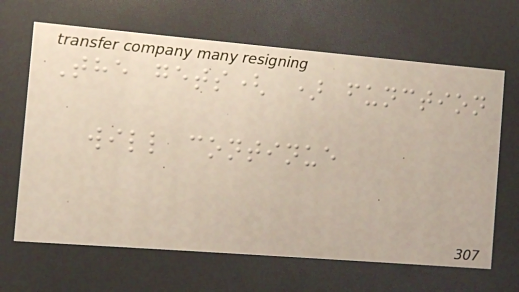The gets( ) function
will continue
